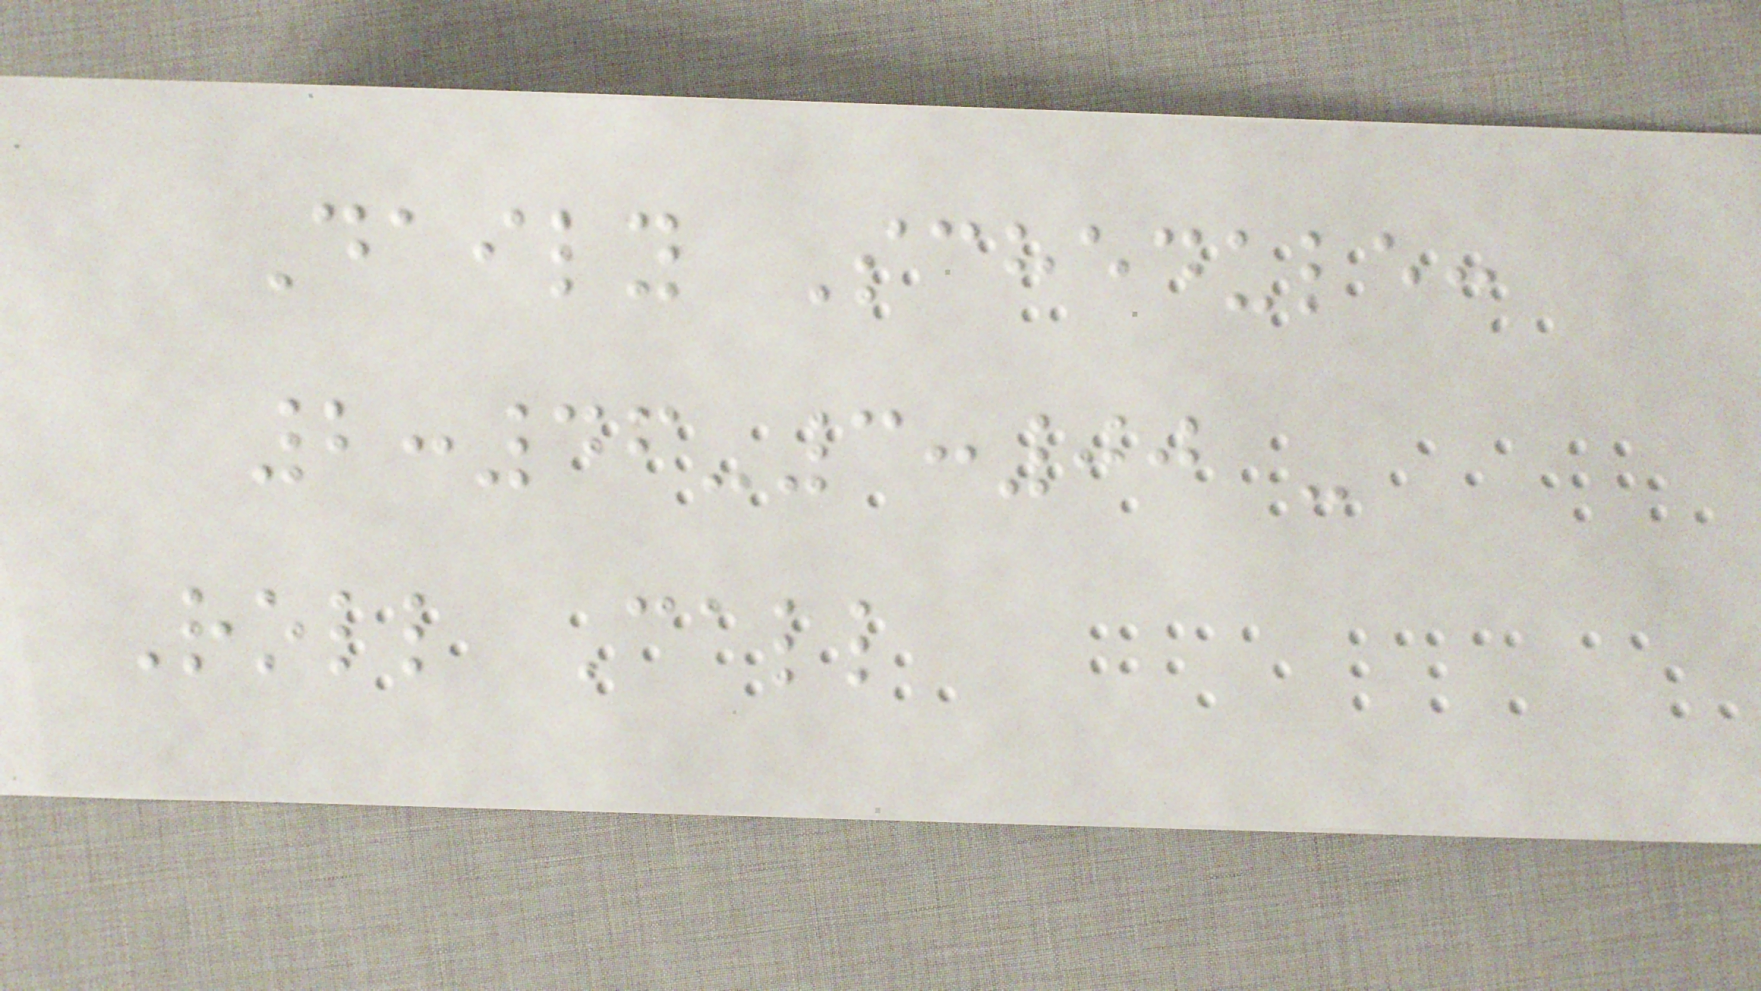Daily Schedule:
2:46-3:00 -
Roll Call
